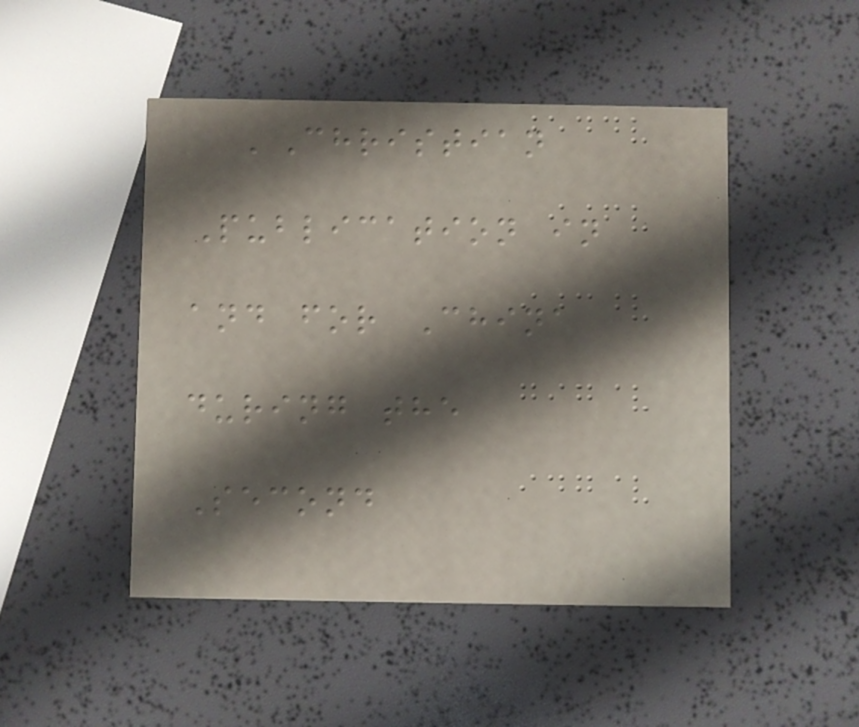'Christian
Publication in
and for China
during the
Second
